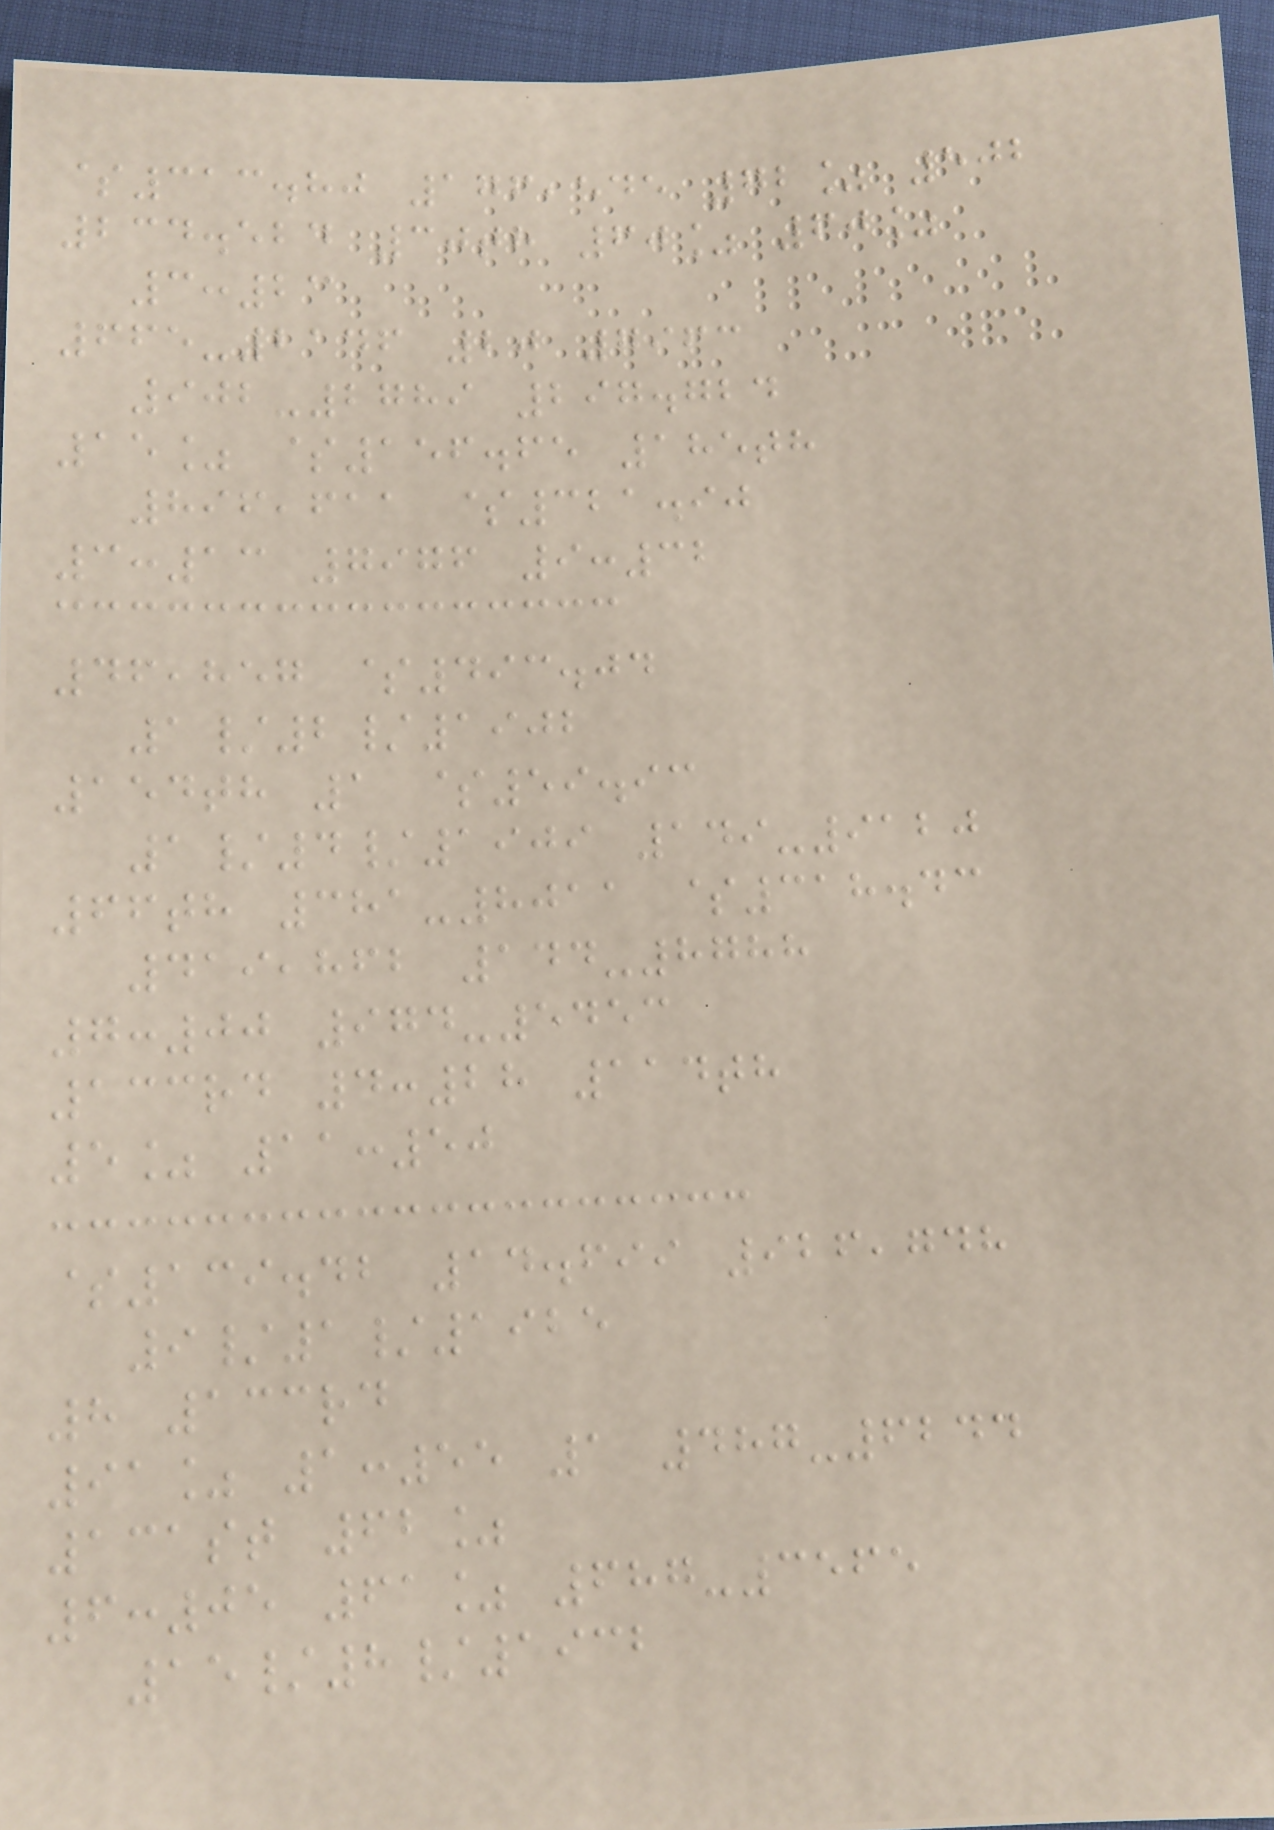$313.80 176,545 72% 502
234.524 30th 60% 60%
3:23
665-2146 20 7963
902-2789 297.724
15% $156.65 185th
896,611 $321.90
3:13 7976 9:32
46,857 $493.04
1/2/1902
154th 1 $59.93
1/4/1909 149-9120
66th 381-8011 $318.43
419,862 144-8788
7:00 974-5453
133rd 4:28 114th
5% 11:50
$139.42 14.699 926,748
9/1/1925
8 133rd
91% 1:55 1 487-6244
131st 62%
6:05 61% 687-3565
15/8/1932
